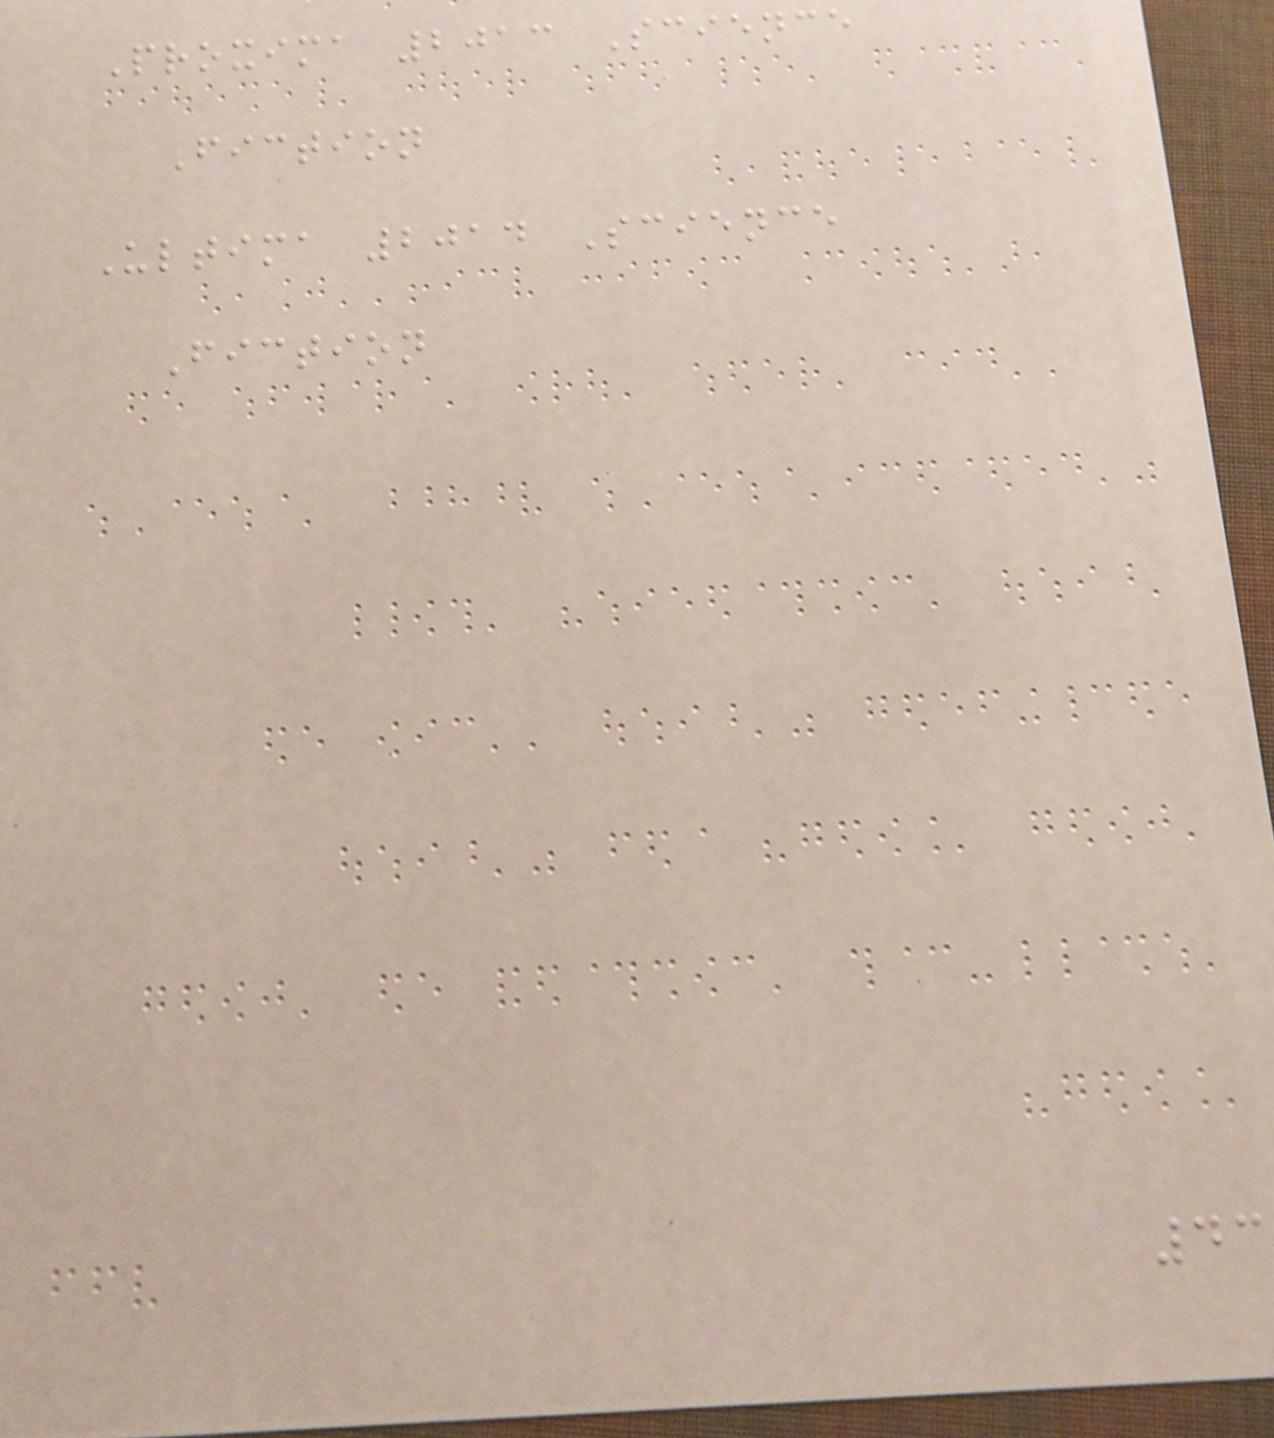Proxima 2013 Science
Fiction
Ultima 2014 Science
Fiction
43
